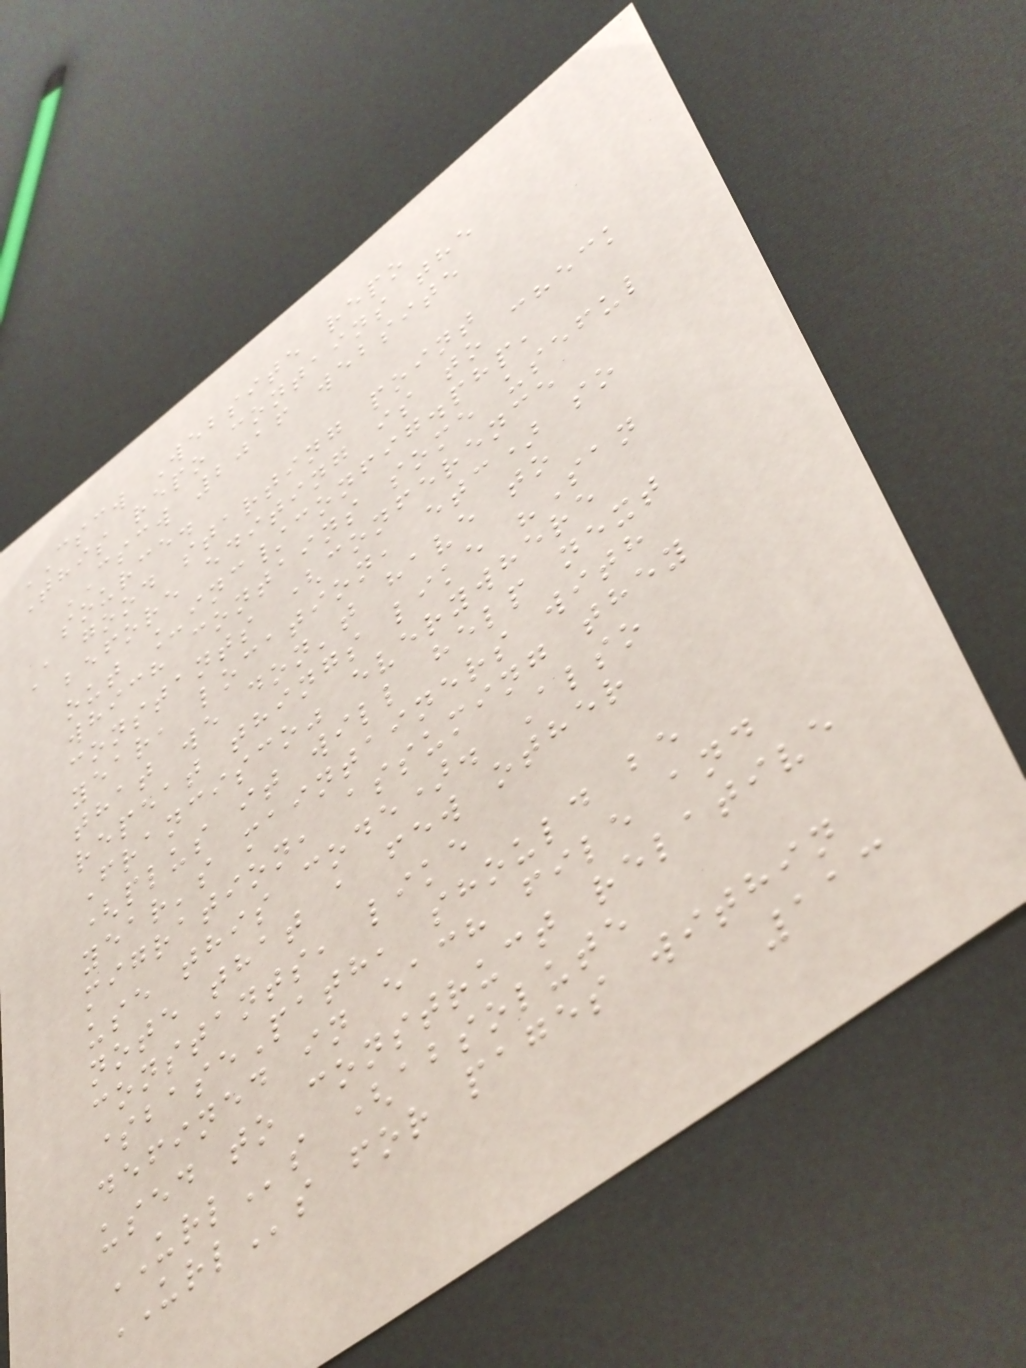CSCW Website repo
This repo contains the
CSCW 2016 website
source.
A good starting point
before editing is to check
out _inc/config.php,
which contains some useful
constants (conference
year, location, etc) so
that we don't have to
repeat things like "San
Francisco" everywhere
(plus it will help next
year's maintainers with
migration, assuming they
use this code). Also
note that a few other
constants, like
$basePath, should be
defined in each file and
used to construct relative
URLs (absolute
URLs for pages within
113
